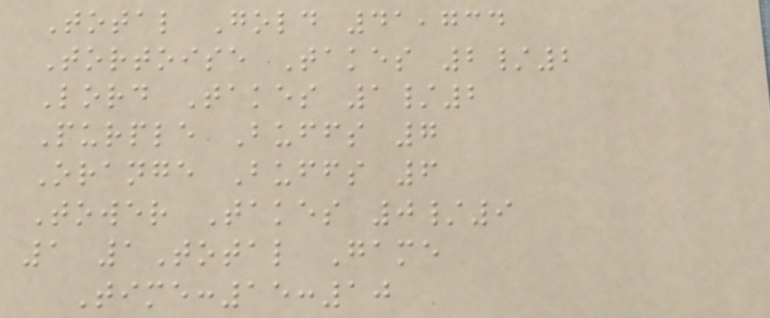Total Gold 41,734
Tortoise Takes 2/2
Lord Takes 1/2
Purple Buffs 7
Orange Buffs 6
Tower Takes 0/9
1 1Total Game
Time:15:10
